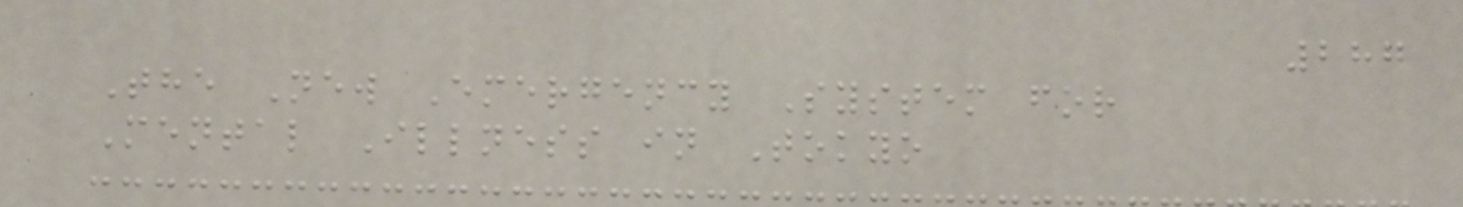287
The New Emergency System for
Mental Illness in Tokyo
